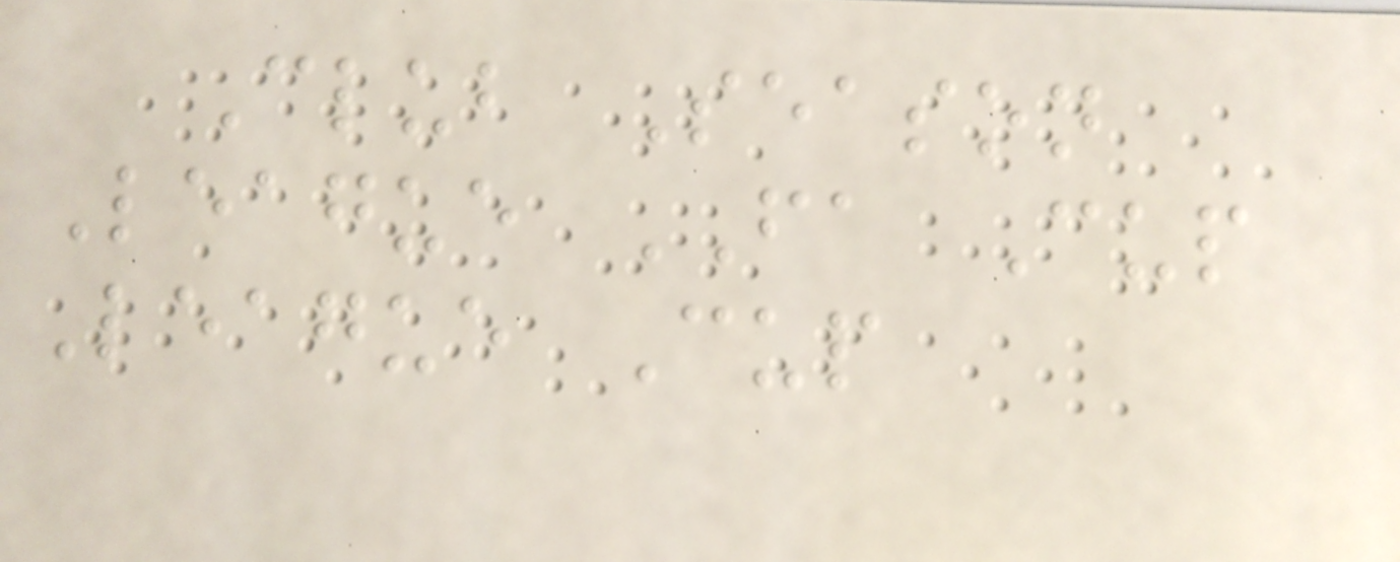Club Season
League FA Cup
League Cup
